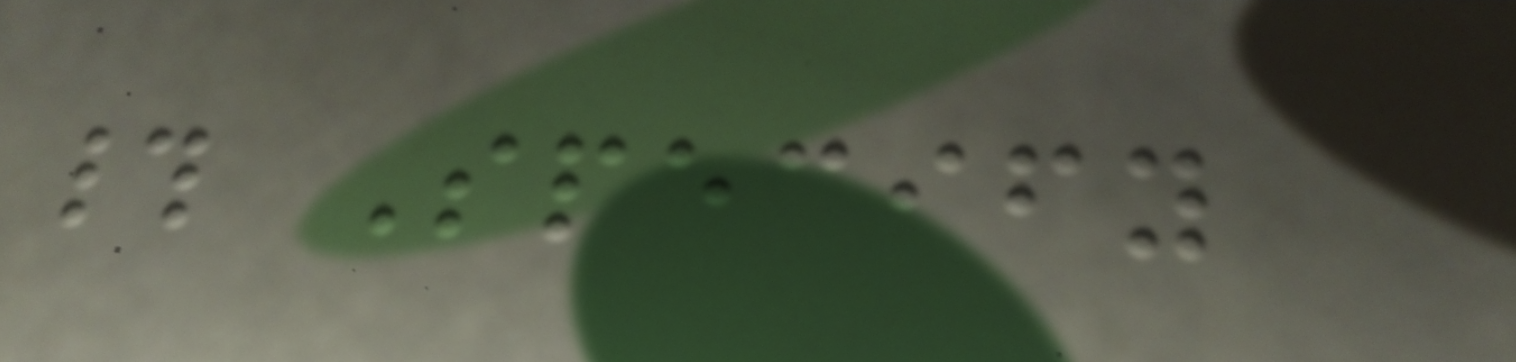# Specify
